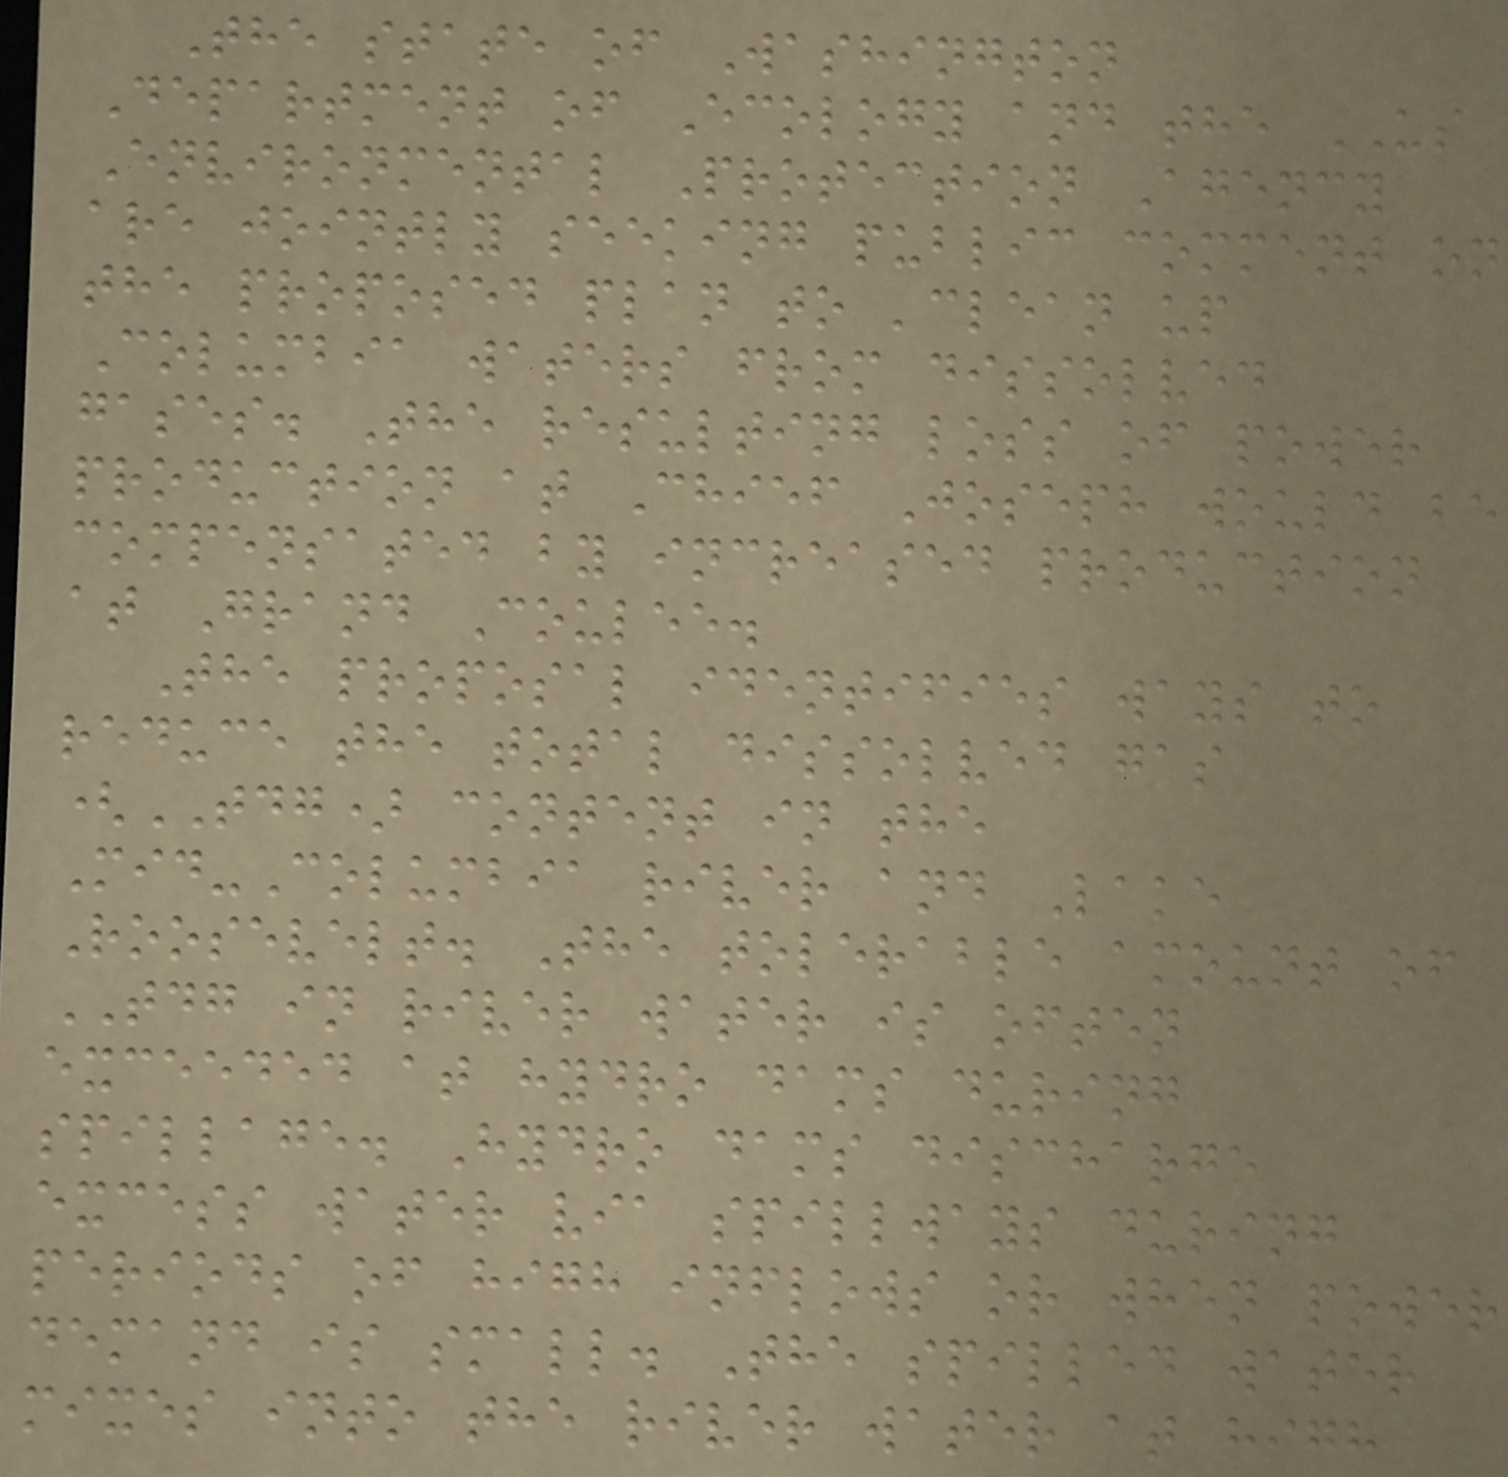The state of Washington
Department of Ecology and the US
Environmental Protection Agency
are jointly seeking public comment on
the proposed plan to 'clean up
Columbia waters from dissolved
gases. The resulting loss of power
production at Chief Joseph would be
compensated by increased production
at Grand Coulee.
The proposal identifies ways to
reduce the total dissolved gas
(TDG) content in the
Mid-Columbia river and Lake
Roosevelt. The tolerable amount of
TDG in river water is often
exceeded at hydro dams during
spillage. Hydro dams discharge
excess water via spillways during
periods of high inflows or when power
demand is small. The spilled water
mixes into the river water at high
